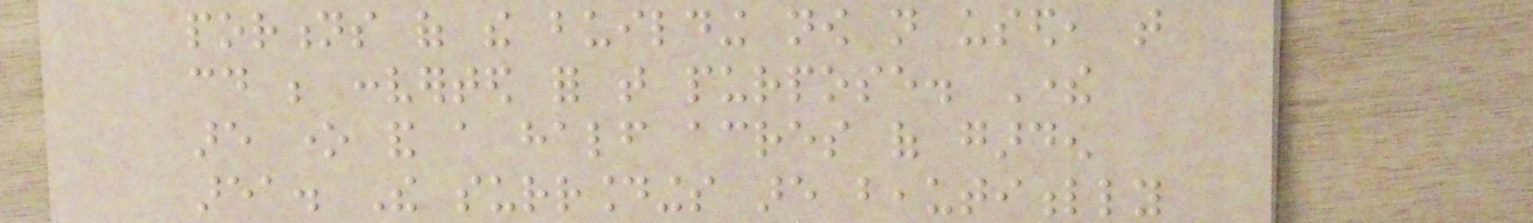portions of the building now not used, that
could be converted for that purpose. There
are one and a half acres of garden
area. The surroundings are beautifully
